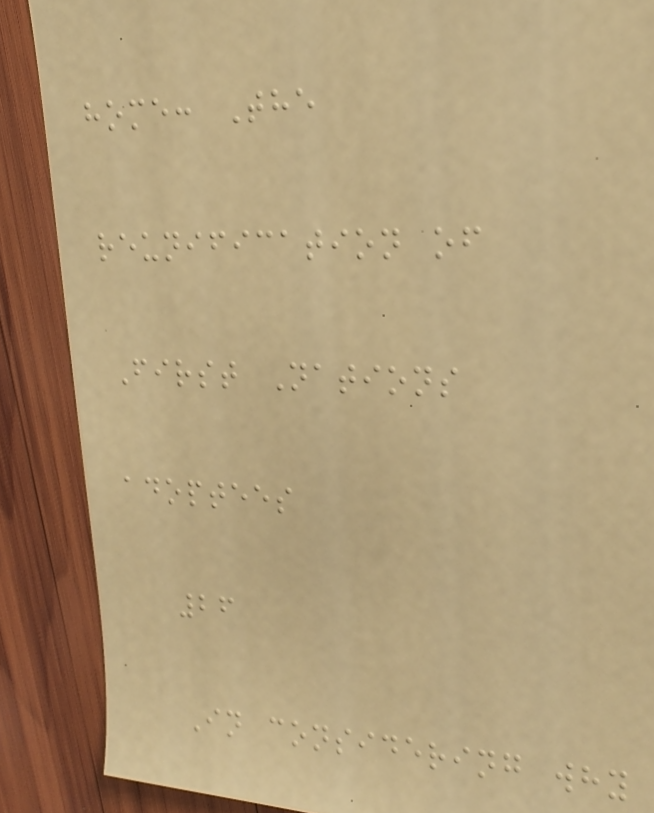home: The
reunification of
First Nations
adoptees
26
In considering why
